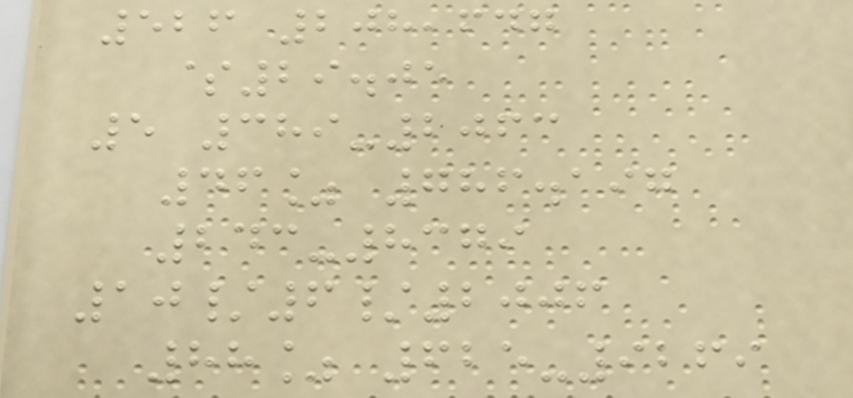526 208,647
$29.05
5 389-2063
46% 786.197
243-8379
10/6/2006
88% 625-9269
